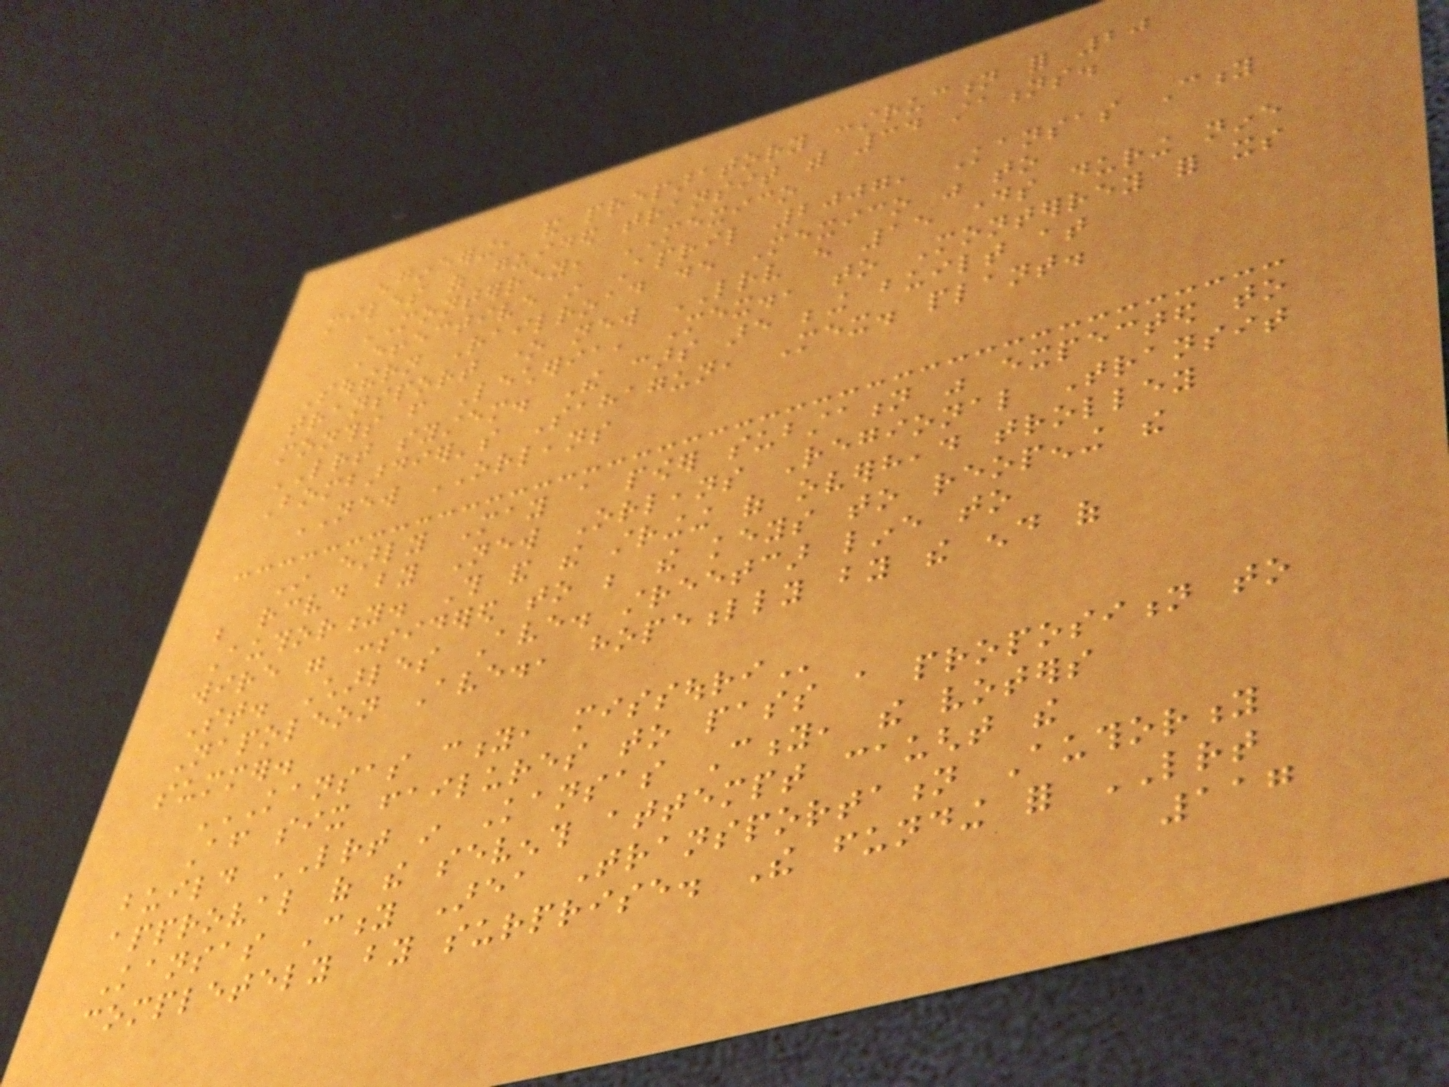engineering, and preparatory construction for 20
miles of guided transit with 34 stations.
MONTERREY, MEXICO
Effective in April 2007, Kansas City
Southern Railroad de Mexico was to
transport one new LRV every 15 days during nine
months from Lecheria, Mex., to Monterrey for its
LRT system. The cars are being built at
Bombardier's Sahagun, Mex. plant.
NEW ORLEANS
In early May a power substation was expected to
be received by New Orleans Regional Transit
Authority. This and the stringing of overhead trolley
wire were considered to be the keys to reopening the
St. Charles Ave. streetcar line to
Napoleon Ave., hopefully by the end of
summer.
KANSAS CITY, MISSOURI
After six failures to pass a proposition to
build LRT in Kansas City, the voters
approval of the seventh attempt caught the
Kansas City Area Transportation Authority
completely by surprise. The funding for LRT
117
